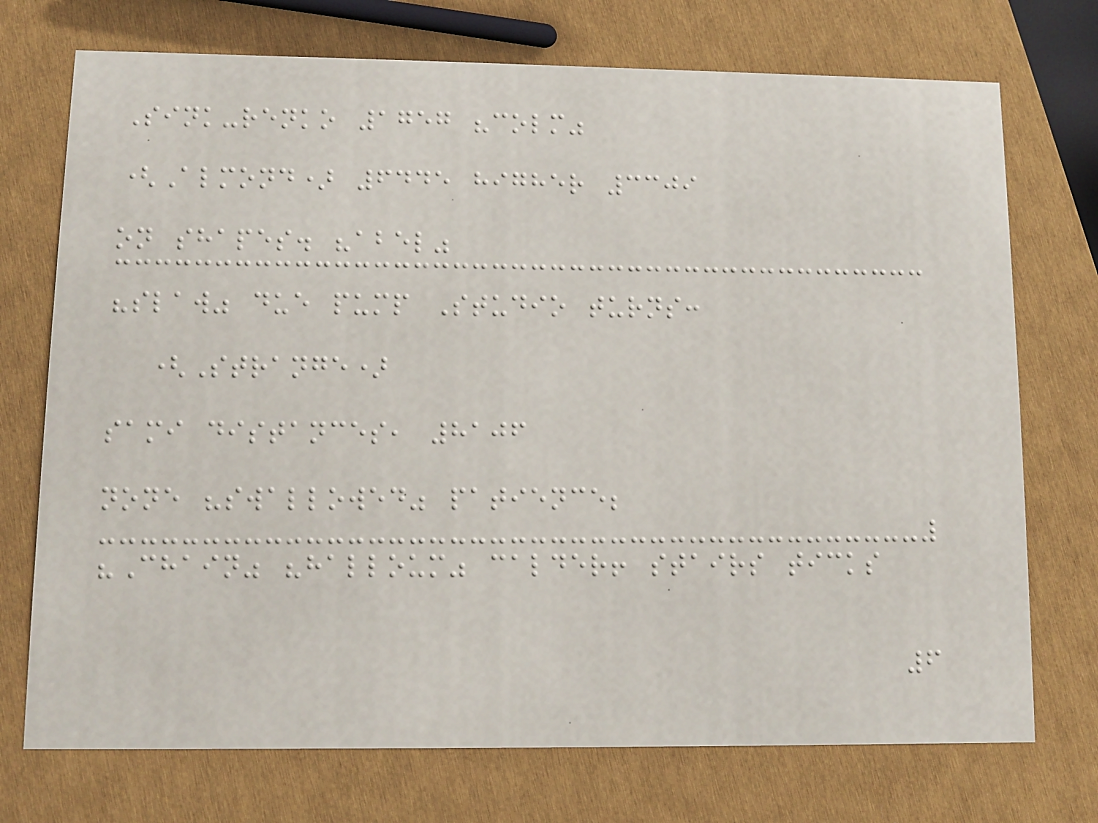Sink-renko 1757 "colm"
(Almond) 6445 higher 3309
on shapes. "abel"
"slaw" due pump Studio turns:
(Strange)
sami distances, 8106
none "swallowed" patience;
"Chain" "halloum" calder! stairs ticks
6
